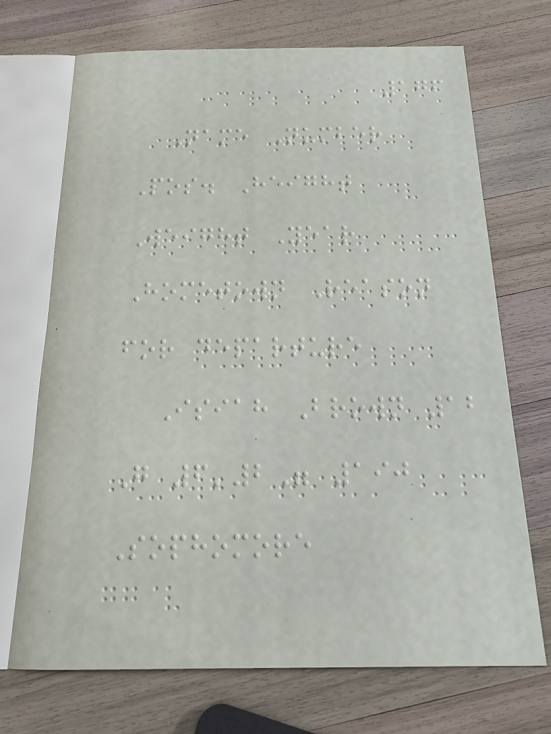176
Name Number
Pos. Height
Weight Year
Hometown Reason
for departure
Isiah Brown 12
G 6'2" 190
Sophomore
